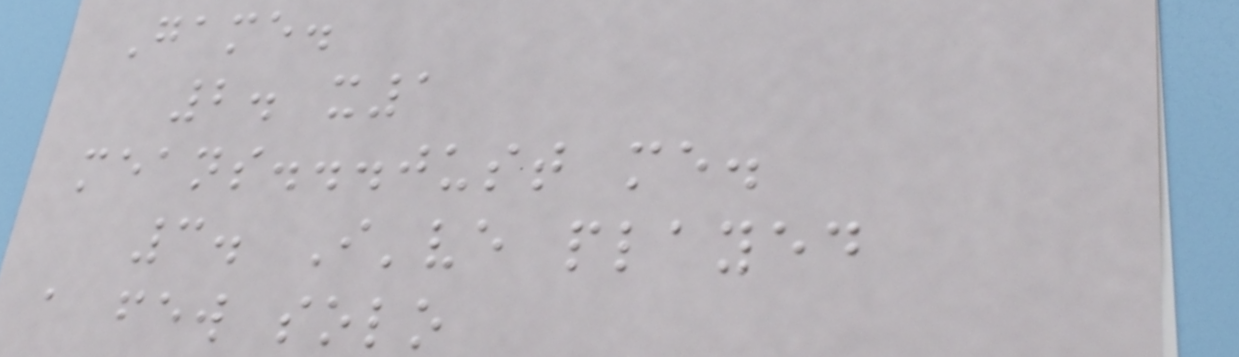Game.
2. x1
means...just me.
3. I've played
a few solo
